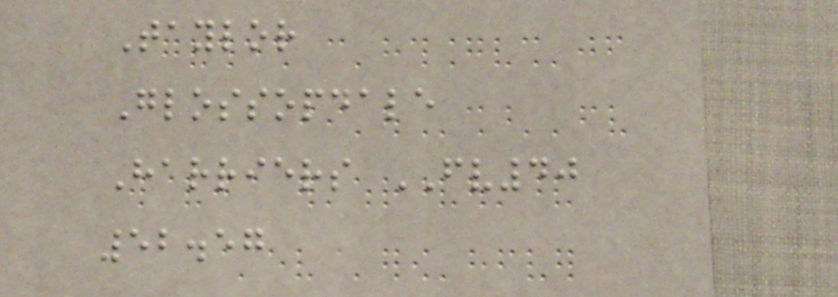Taylor
Glossopdale
Harriers FV40
52.57
